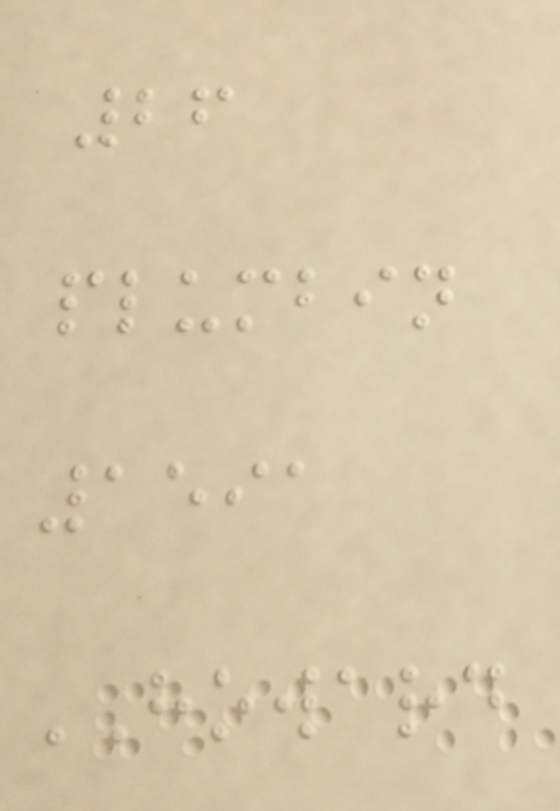26
plumbin
1591
HOWARD
